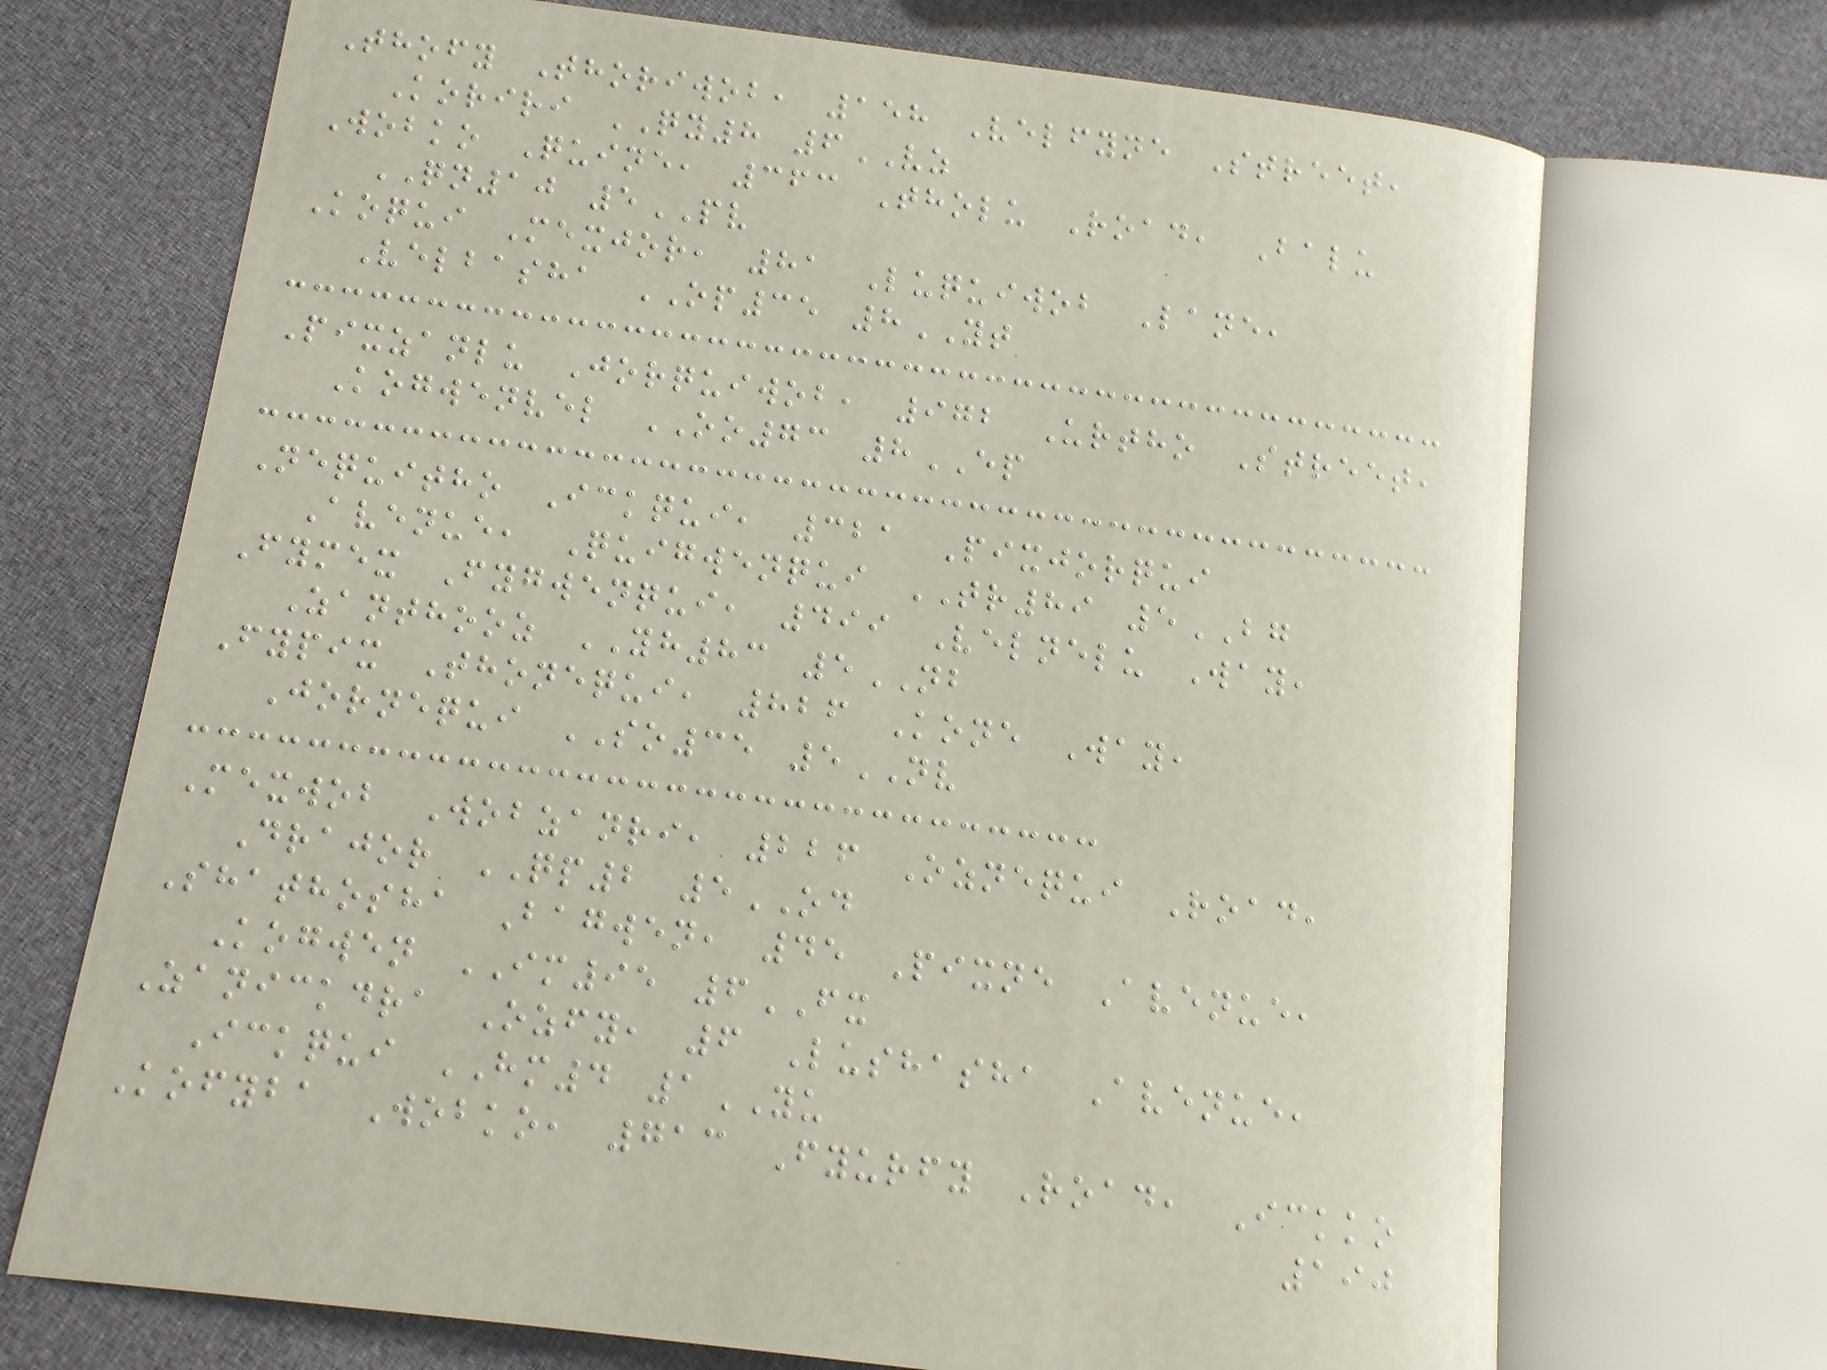Thofy Thoriwob, 158 Velfyne Street,
Koriri QY8 6VZ
Wobko Quine, 363 Tholu Road, Balu
QN10 5PV
Koqui Mexjor, 81 Luquiwob Lane,
Velbasha OP35 8YT
Pixzanlu Jorquiwob, 972 Urtho Street,
Kogwenvel OO73 8EP
Nequitho Ickqui, 321 Pixjorqui
Avenue, Quigwenqui TR89 5BG
Fymex Fygwenqui, 499 Velnelu Way,
Zanthooz YH83 5NB
Fypix Thonequi, 826 Kone Way,
Jornequi SO35 5NV
Mexwob Wobzanri, 226 Oznequi Road,
Drajor QP2 5OD
Shathosha Bagwen, 45 Pixne Avenue,
Kogwen IM95 6FX
Zanickdra Ozfy, 6 Lushasha Avenue,
Ickqui HM4 1YU
Kofyba Wobko, 713 Fyurfy Road, Ickko
190
